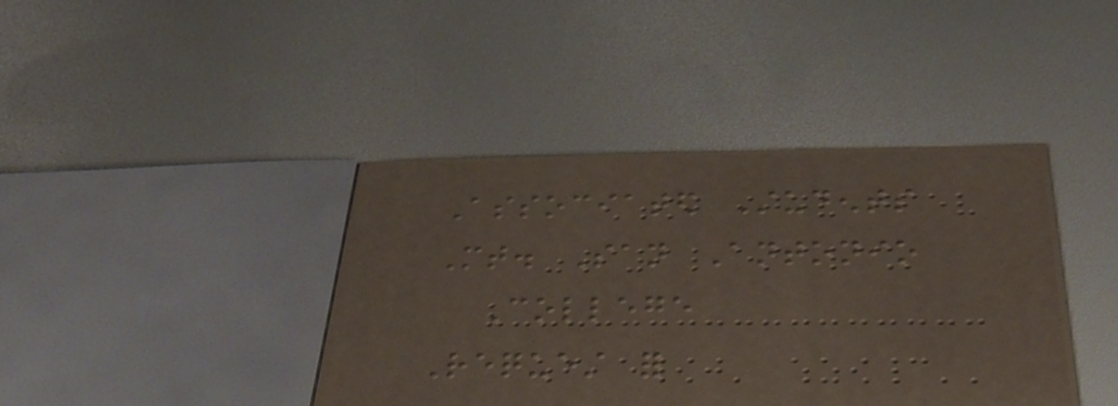Associated Students
Mt. San Antonio
College
Request for
